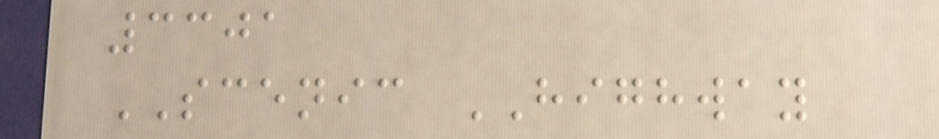3301
SCENIC HIGHWAY
